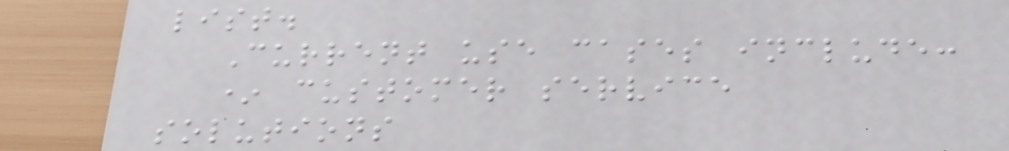list.
Current use cases include:
* customer service
solutions
